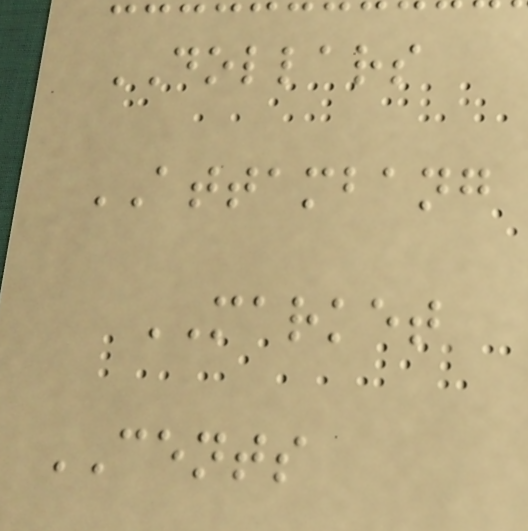DOLLARS
ATTAMBANG
MARKET
CENTS
